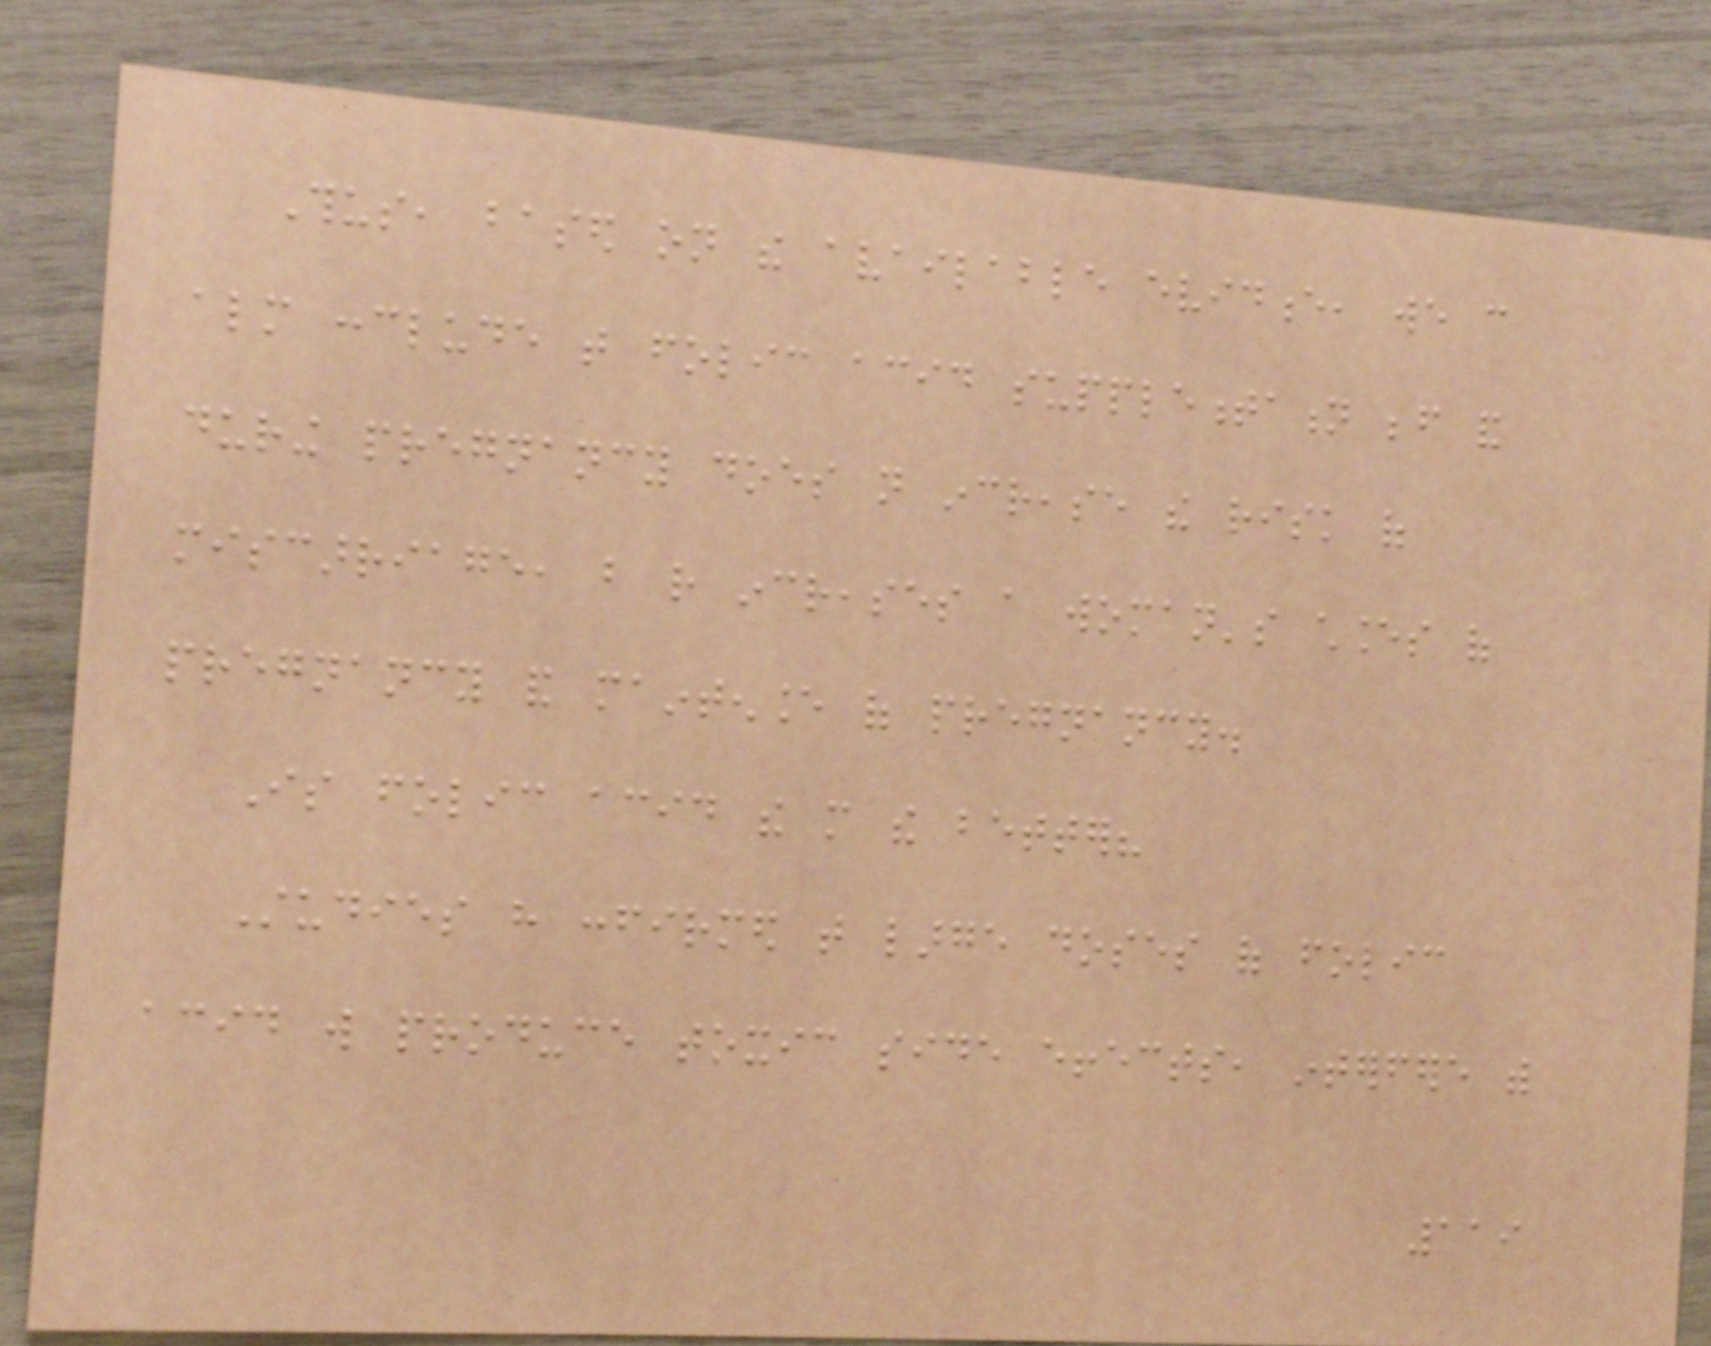Thus, based on the available evidence, we can
almost conclude that folic acid supplementation before and
during pregnancy does not increase the risk of
miscarriage, but rather increases a woman's chances of
pregnancy and maintenance of pregnancy.
Is folic acid the more the better?
Studies have confirmed that large doses of folic
acid will produce toxic side effects, interfere with
119
